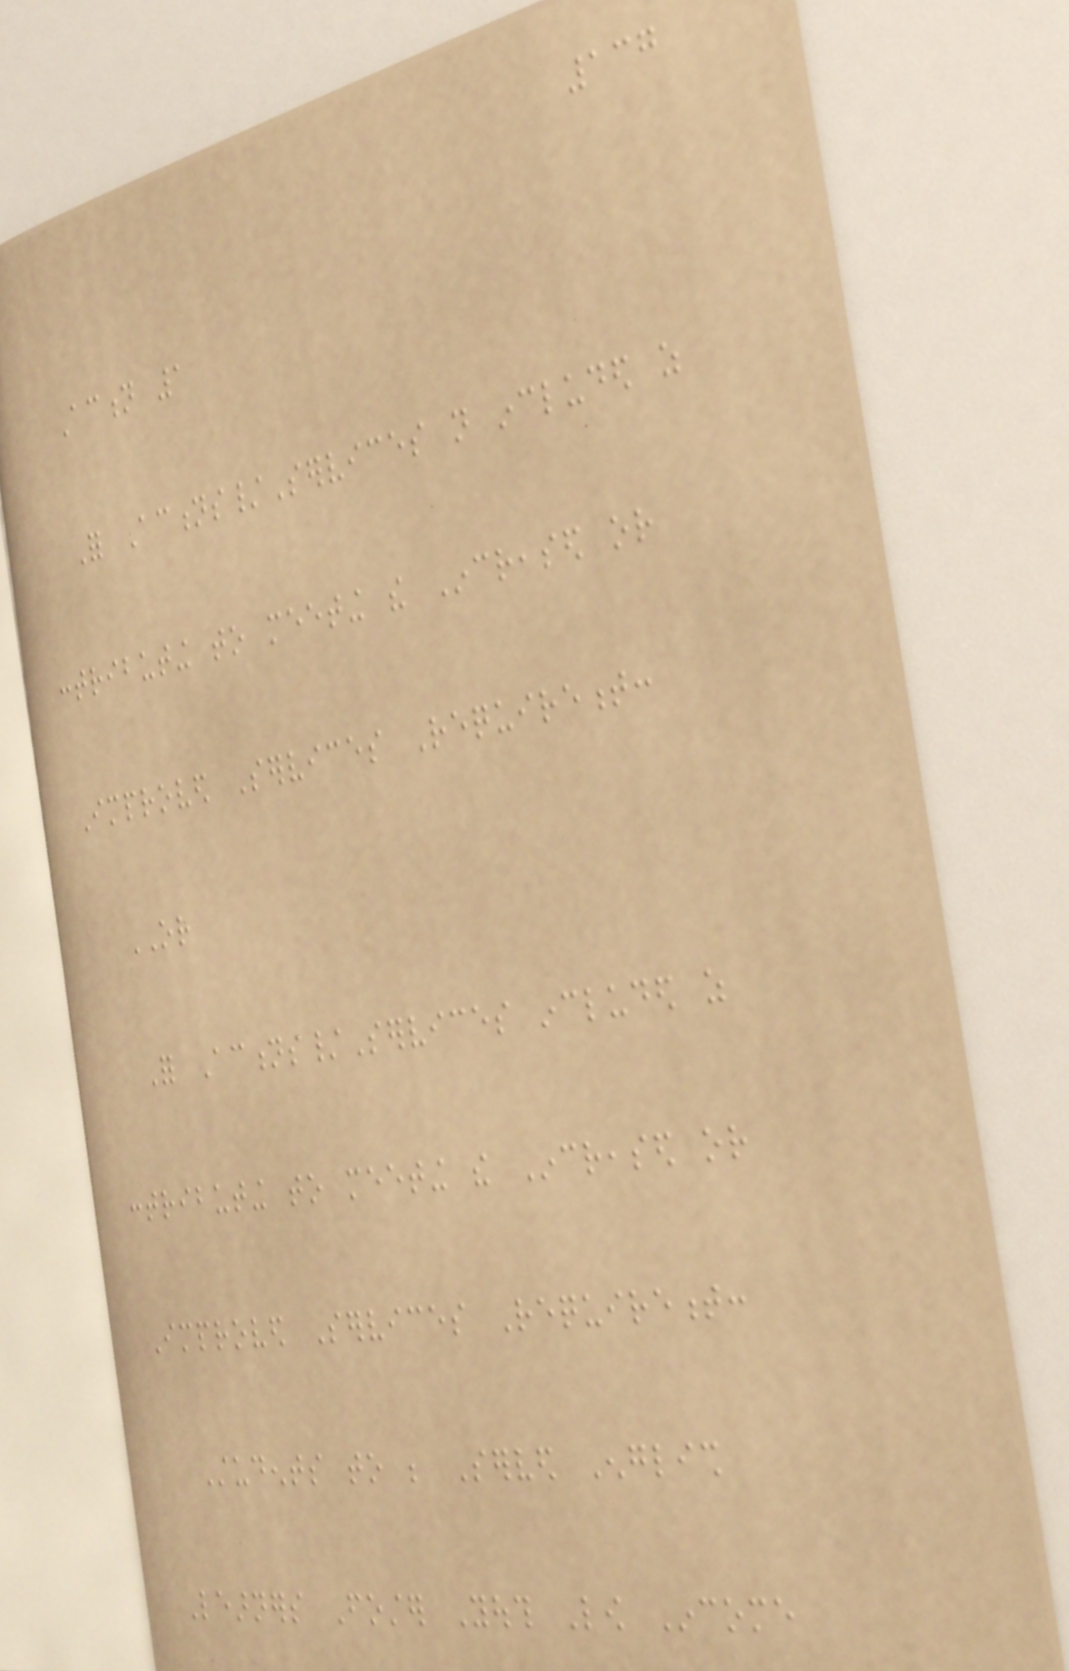137
Action 1
For Actions/Services not included as
contributing to meeting the Increased or
Improved Services Requirement:
OR
For Actions/Services included as
contributing to meeting the Increased or
Improved Services Requirement:
Students to be Served English
Learners Foster Youth Low Income
